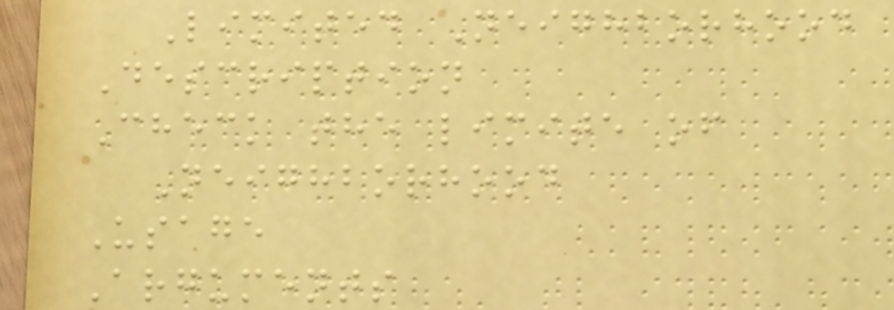Limited Neighborhood
Description
Check the limite of
Neighborhood
Usage
Arguments
